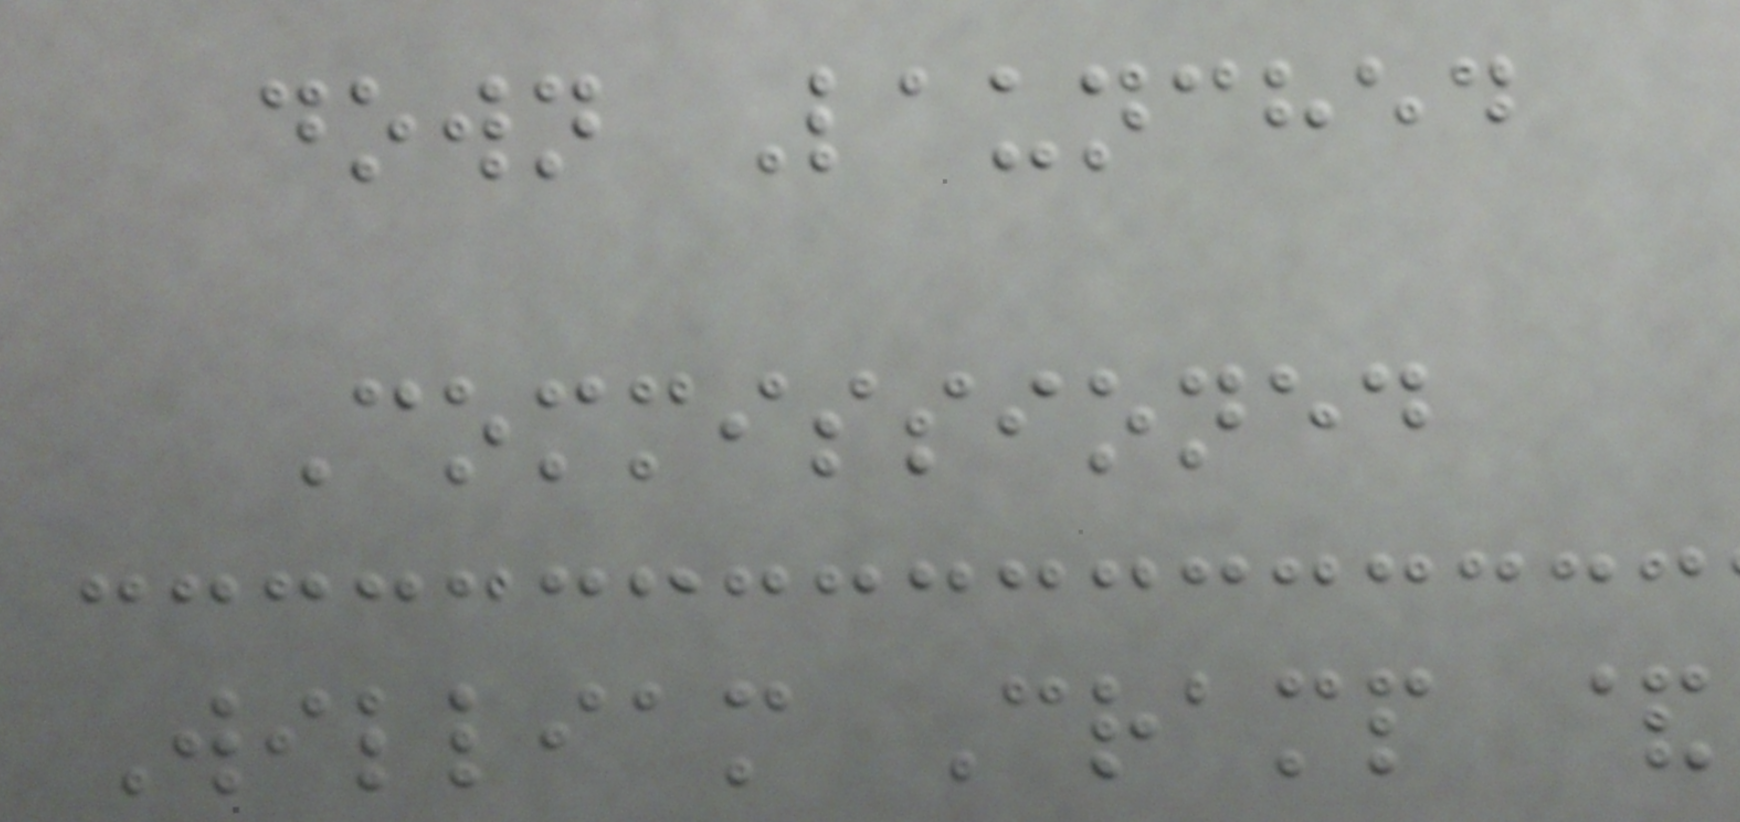down Launched
Commissioned
William Cramp &
